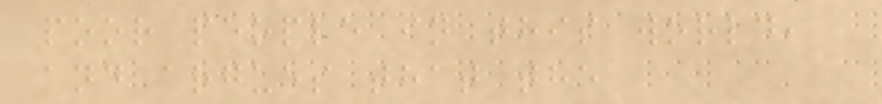poor people in this world,
and argues that the
